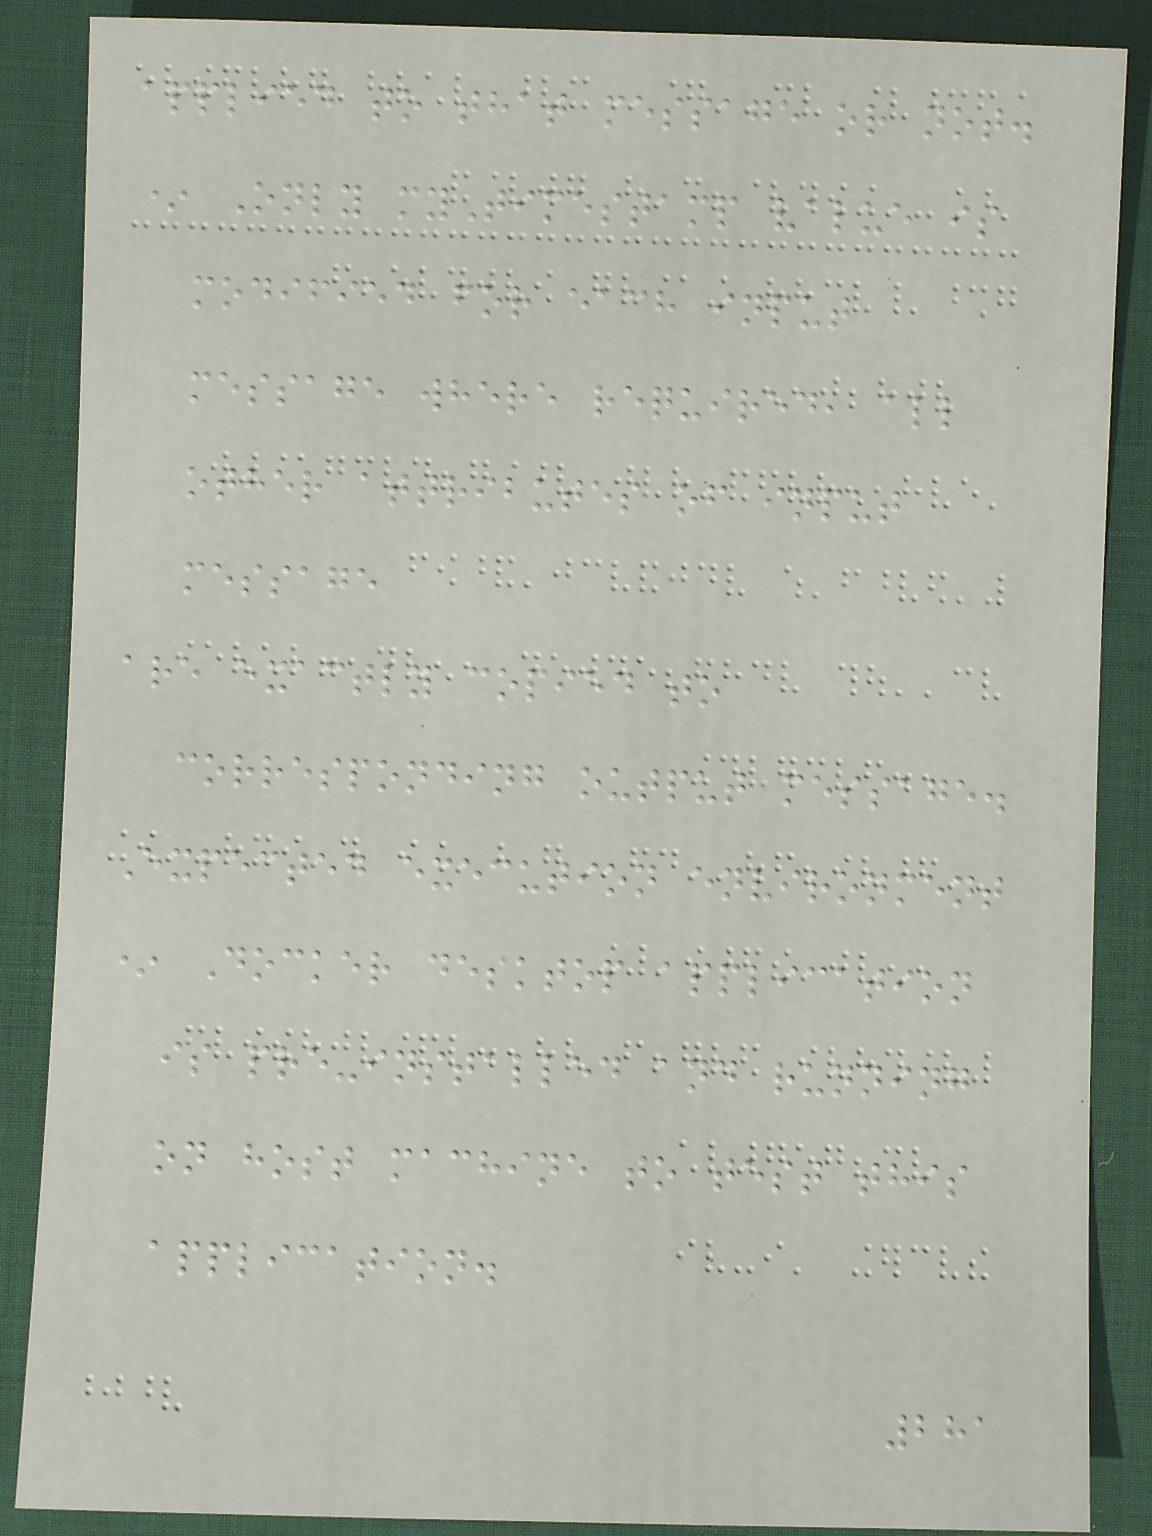applied to that message or not.
* Only myTimestamp value is
modified for each input
message where required, all
other attributes of input
message
are exactly copied to
corresponding output message.
Expected execution environment
* Docker desktop application
is pre-installed and running
on host machine to test this
application.
281
